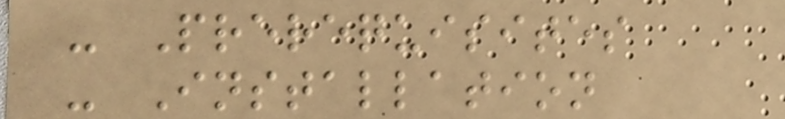- Prerequisites
- Installation
